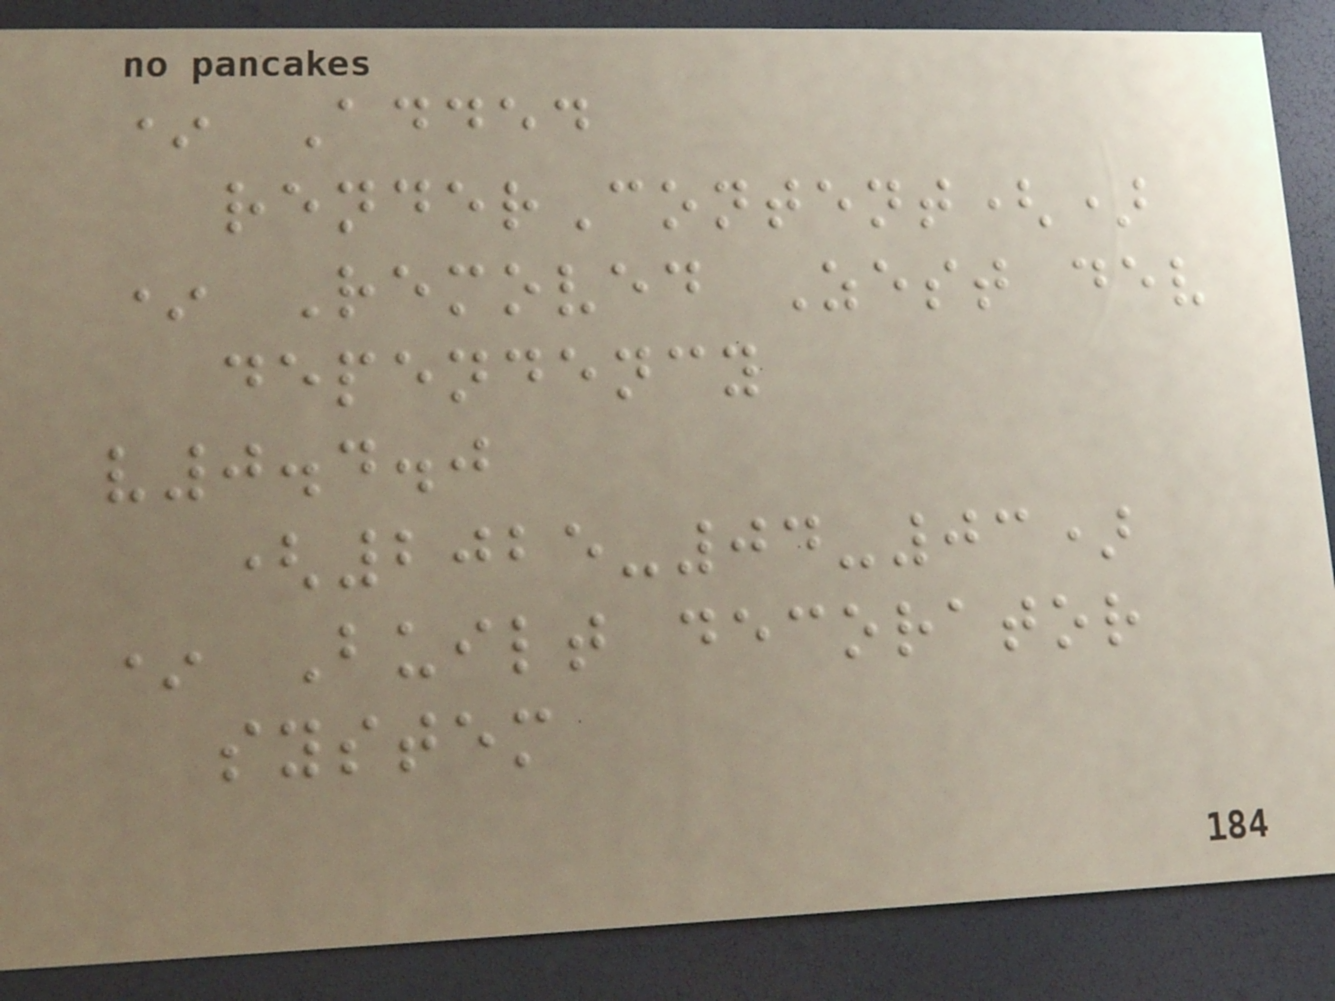* Added
renderContent()
* Removed Zest dev
dependency
v0.4.0
(2025-04-03)
* Built decorator
system
